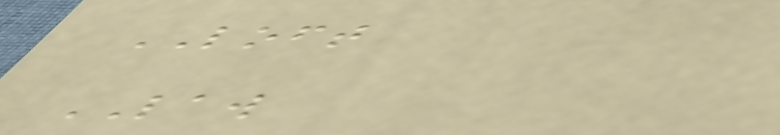LOFT
LAW
